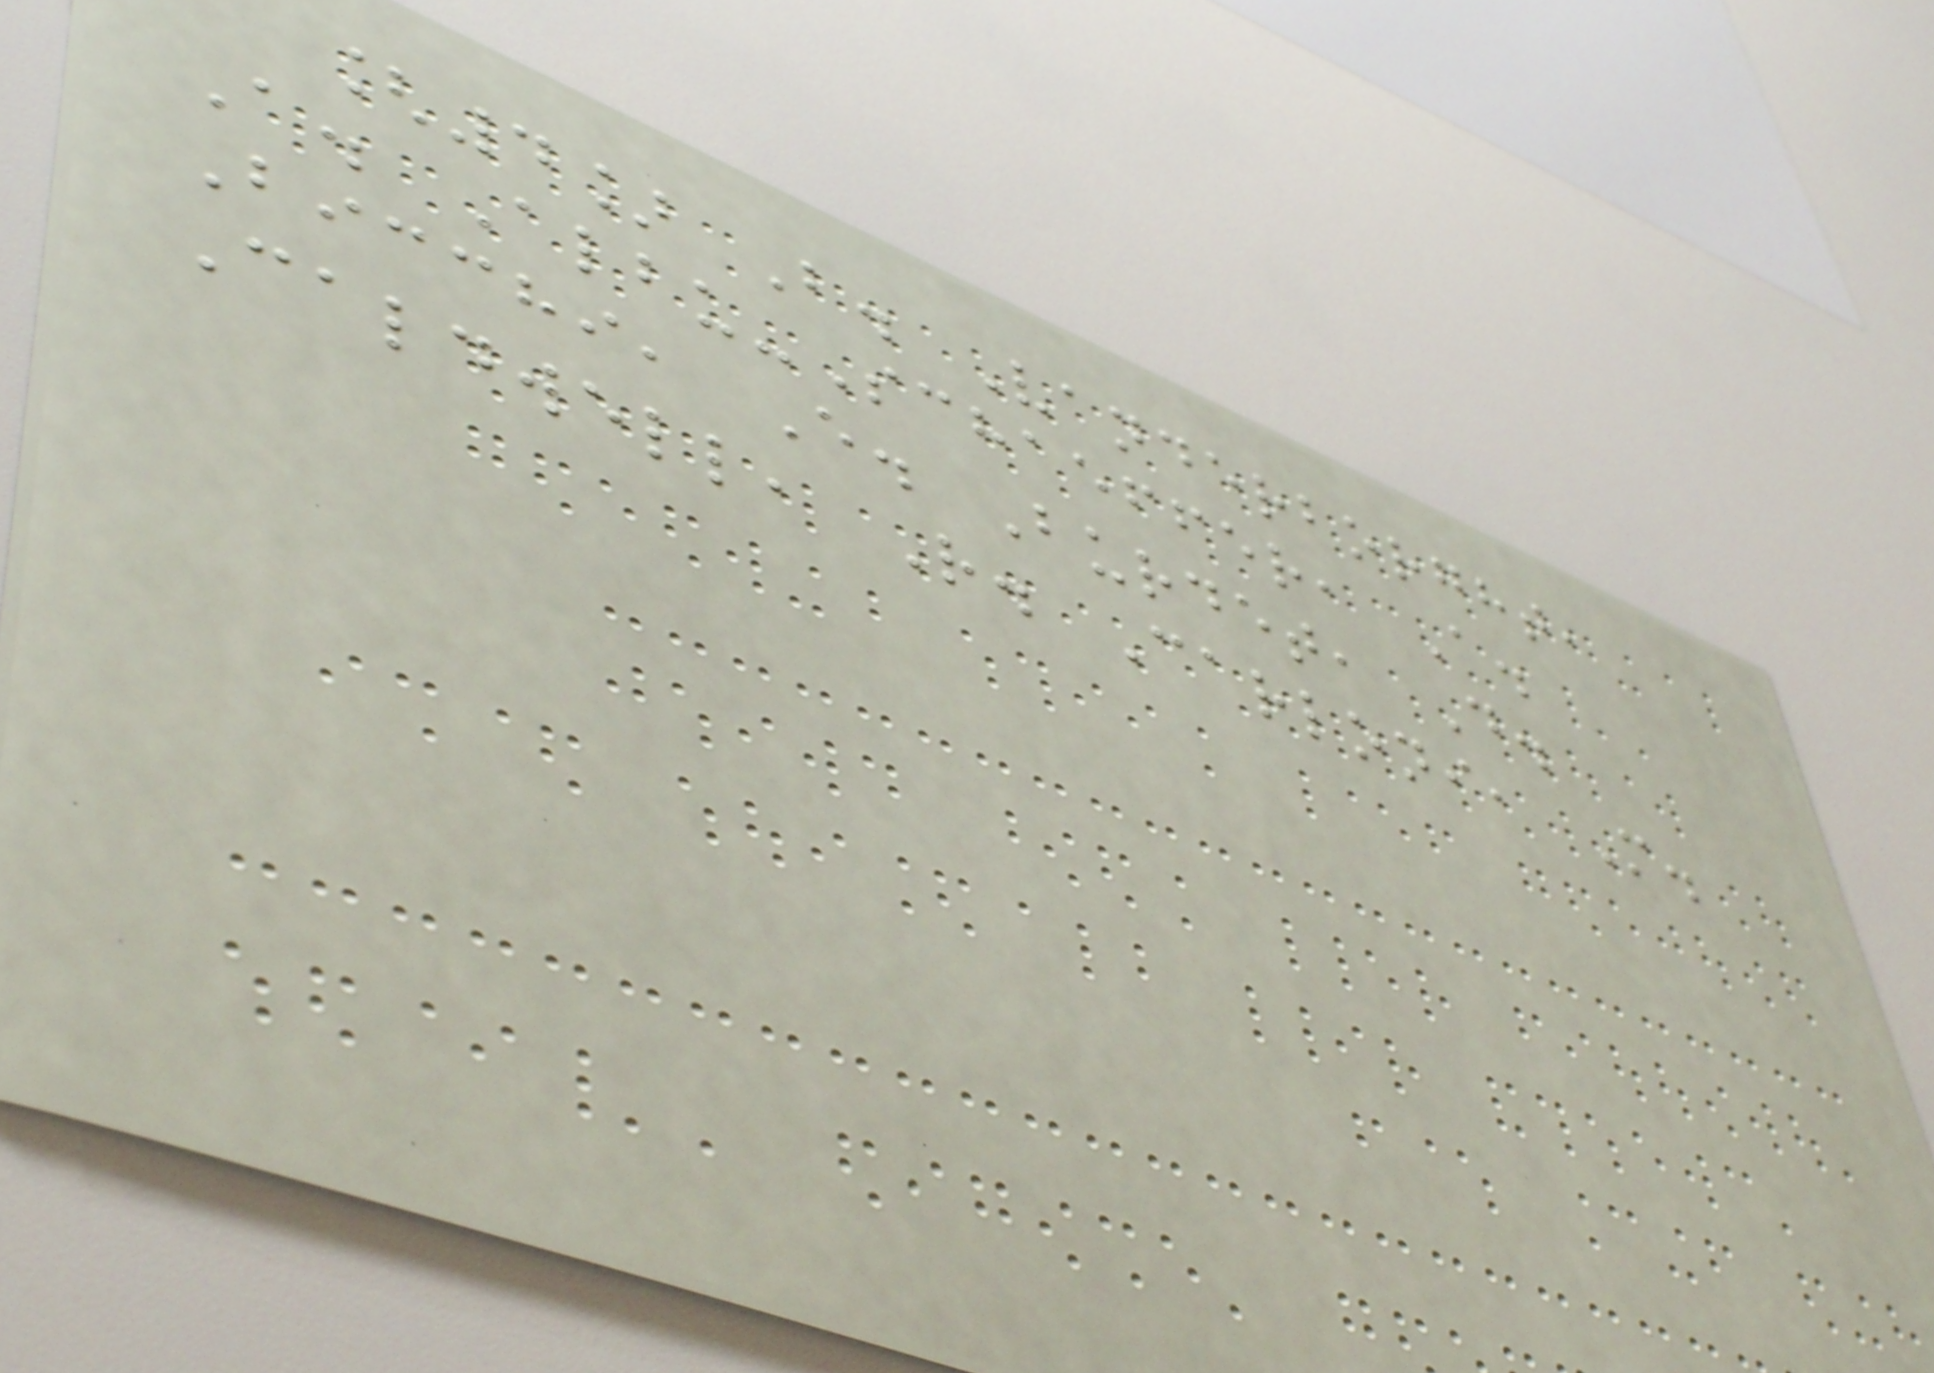[4] B. Vanderborght,
A. Albu-Schaeffer, A.
Bicchi, E. Burdet, D.
Caldwell, R. Carloni, M.
